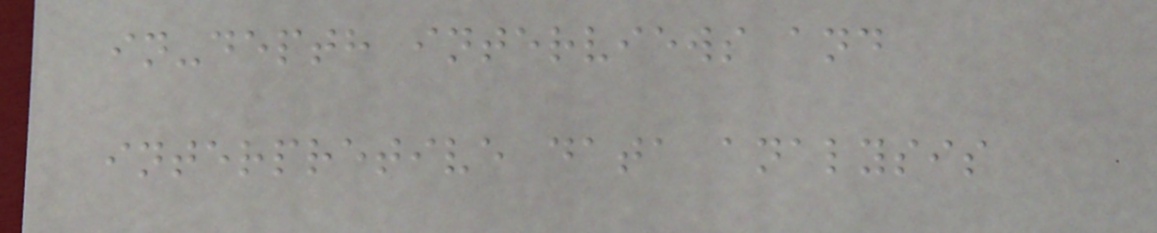in-depth interviews and
interpretive data analysis
